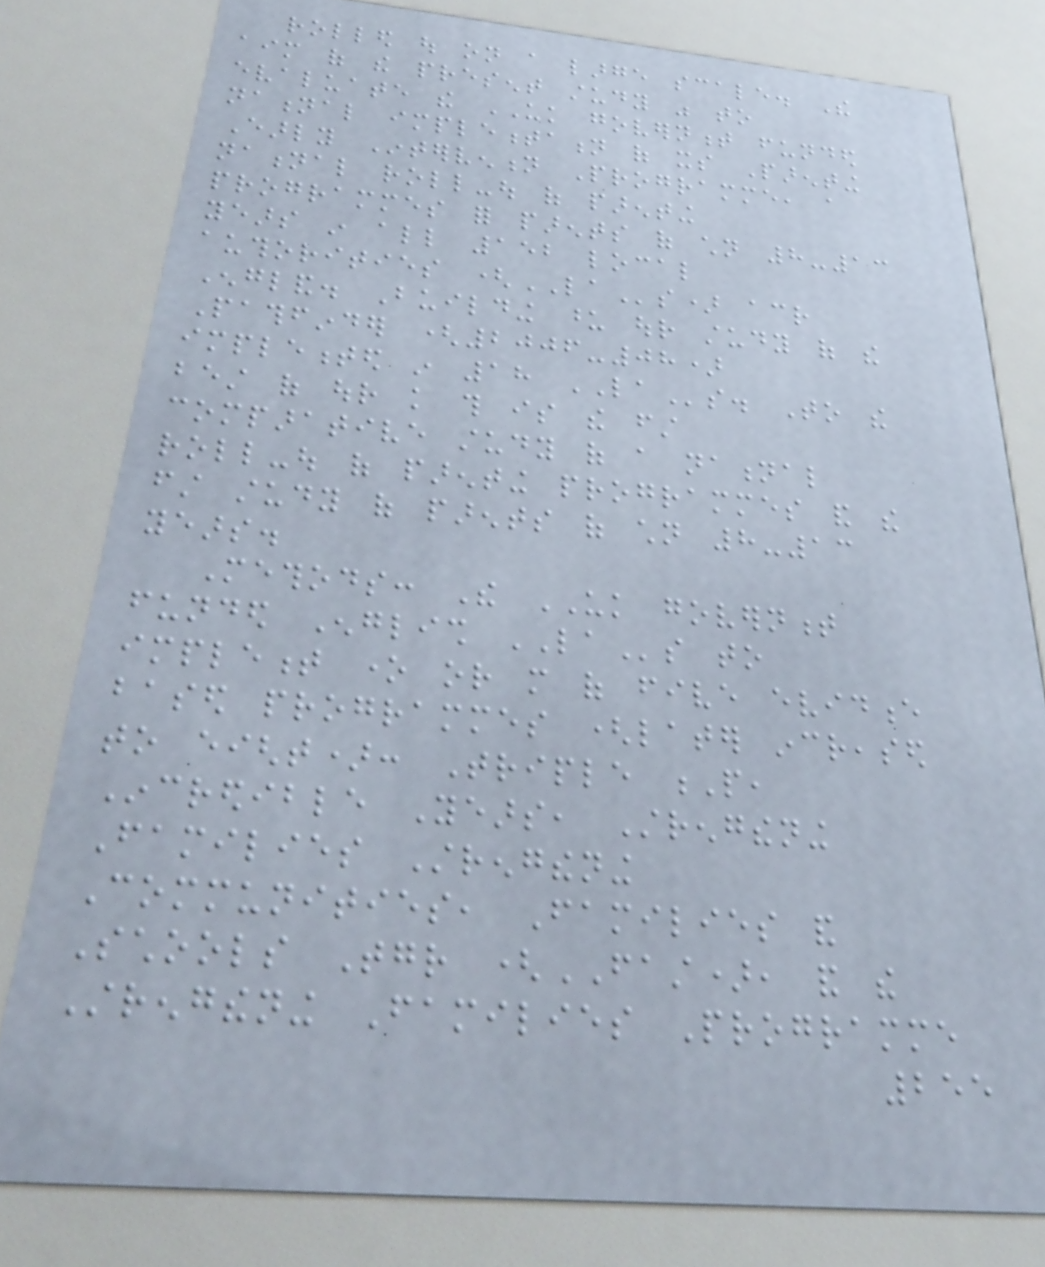rolled out on a large scale. The
aim of the present study was to
evaluate the UK government funded
national implementation of its Parenting
Early Intervention Programme, a
national roll-out of parenting
programmes for parents of children 8-13
years in all 152 local
authorities (LAs) across
England. Building upon our study of the
Pathfinder (2006-08)
implemented in 18 LAs. To the
best of our knowledge this is the first
comparative study of a national
roll-out of parenting programmes and the
first study of parents of children 8-13
years.
Methods: The UK government
funded English LAs to
implement one or more of five evidence
based programmes (later increased
to eight): Triple P,
Incredible Years, Strengthening
Families Strengthening
Communities, Families and
Schools Together (FAST), and the
Strengthening Families Programme
255
